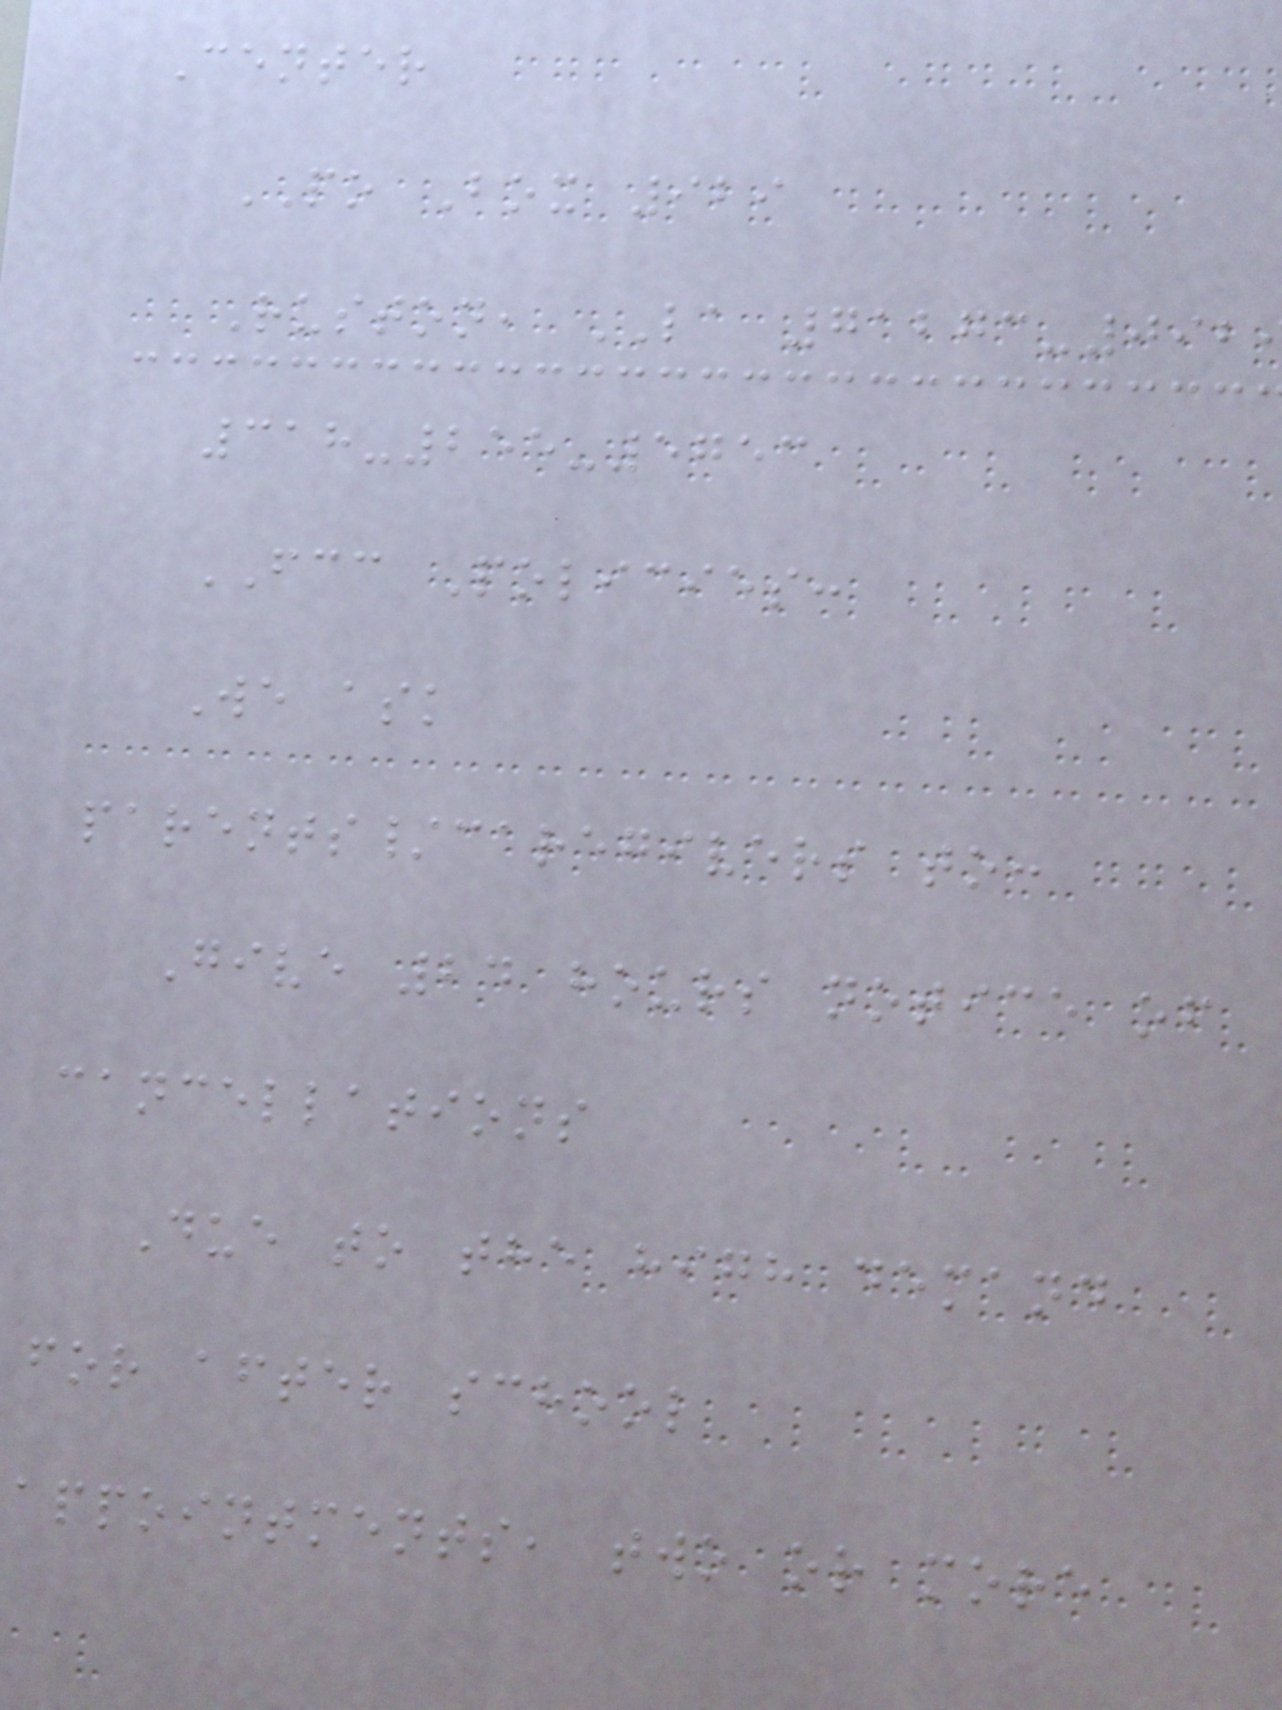Center
PO Box 929
Ruston, LA 71273-092
318-255-5753
FCC Policies:
We ask
parents/caregivers to:
Give 24 hours notice of
cancellations
Due to the high demand
for after school
appointments, two or more
